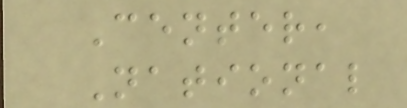Center,
National
